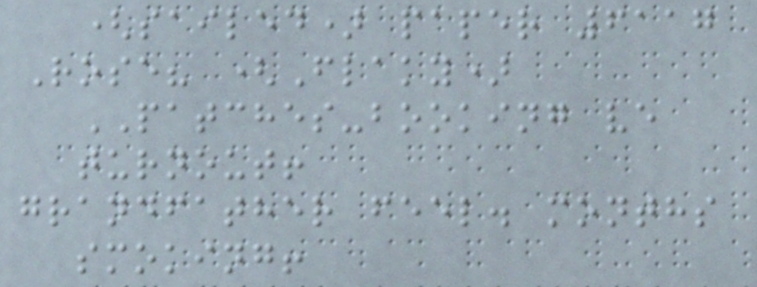(sailed) paper 6117
Rose? (Flaky)
PATCHES-booking ve
turnout!
grandfather feel. months
smoking!
